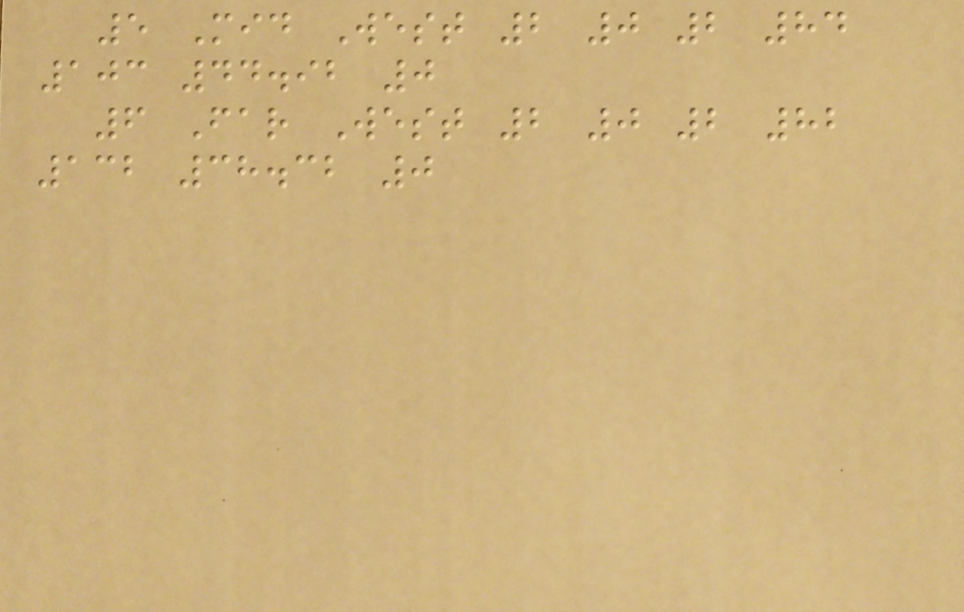5 Mid West 2 0 2 84
103 44.92 0
6 Far West 2 0 2 82
132 38.32 0
